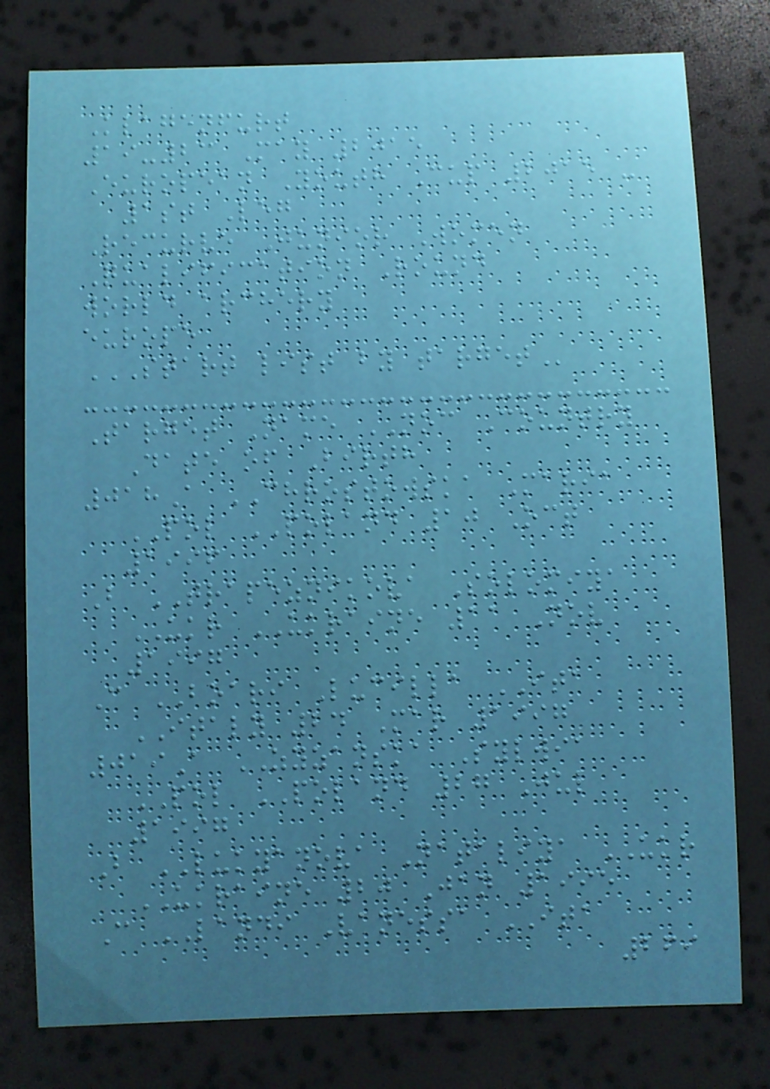Klagenfurt
19-23 May 2015
European Youth Cup 2015 -
1st Leg
Recurve Junior Women
Qualification Round
world archery
europe
START LIST BY TARGET
Target Name NOC Country
Date of Birth
018A CHROSTOWSKA Maria
POL POLAND 10 Oct
1996
B TRAPEZNIKOVA Solomiya
UKR UKRAINE 11 Nov
1997
C BOARI Lucilla ITA
ITALY 24 Mar 1997
019A ZYZANSKA Sylwia
POL POLAND 27 Jul
1997
B LUKYANOVA Nataliya UKR
UKRAINE 20 Jan 1995
C LANDI Vanessa ITA
269
